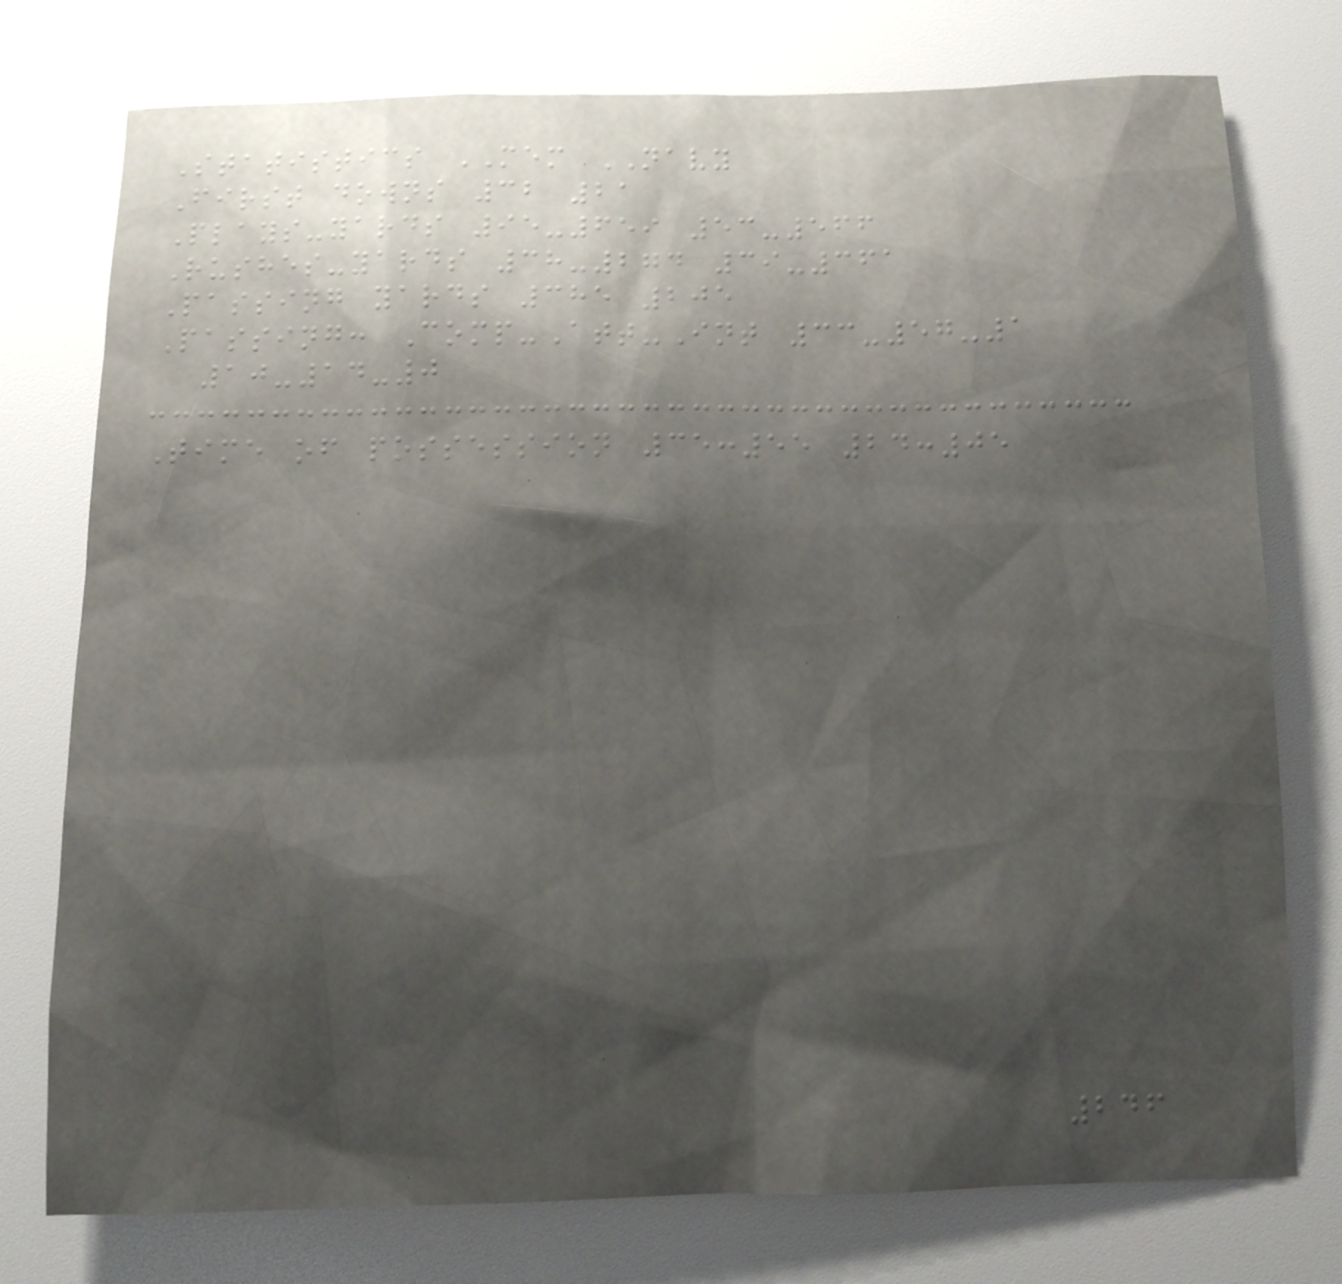Statistics MEM NAVY
First downs 32 21
Plays-yards 95-659 53-566
Rushes-yards 38-274 39-361
Passing yards 385 205
Passing: Comp-Att-Int 33-57-1
10-14-0
Time of possession 35:55 24:05
246
